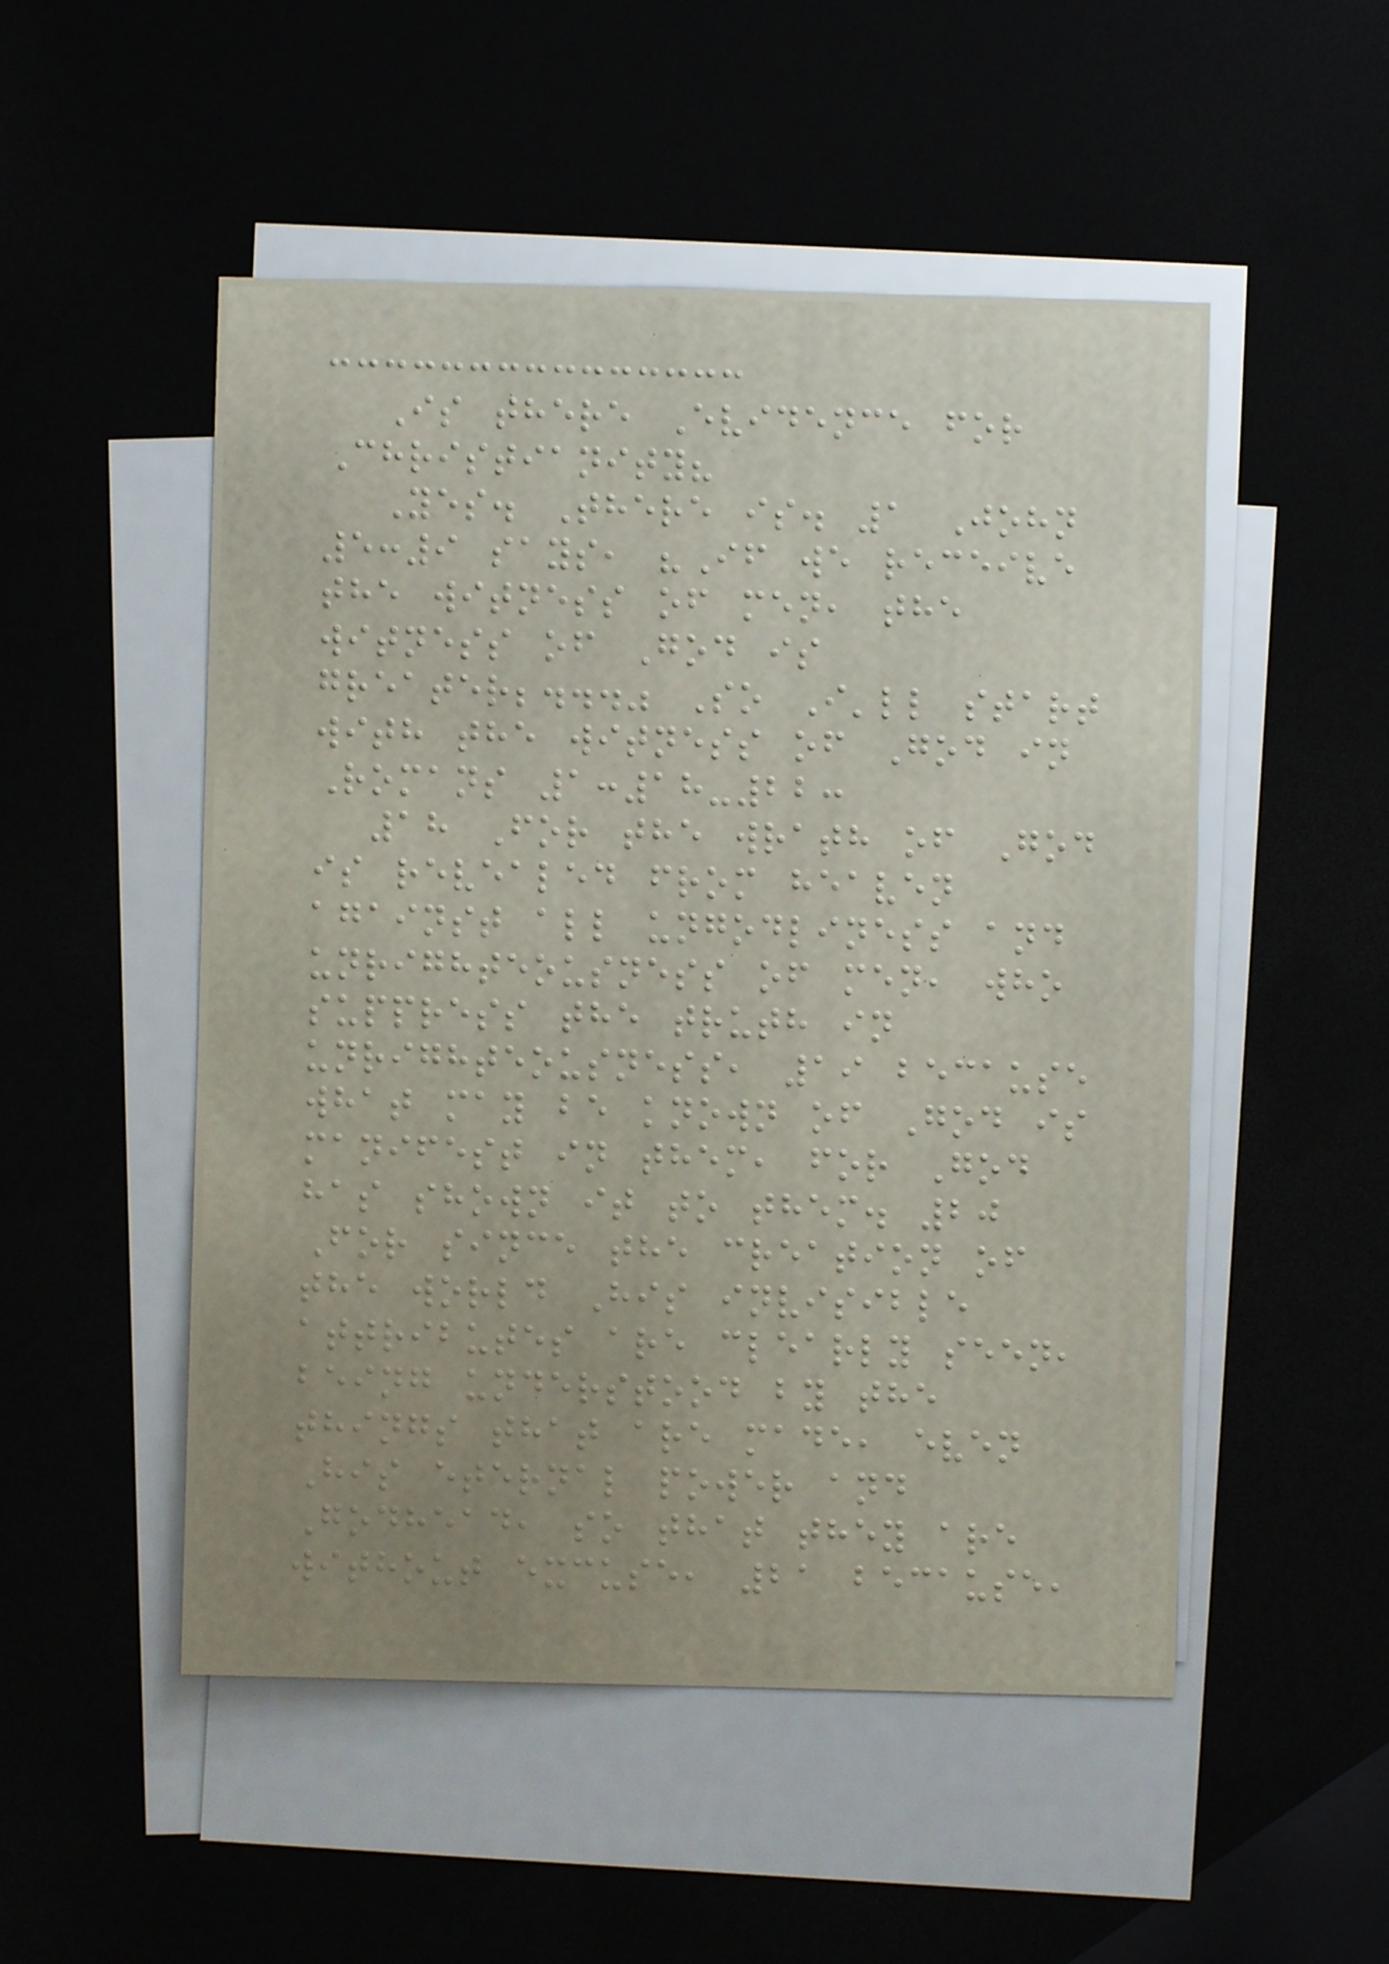Is there Evidence for
Christianity?
Yes. There is. 1 John
5:9 says, "If we receive
the witness of men, the
witness of God is
greater;..." So I'll start
with the witness of God in
Romans 1:18-22:
18 For the wrath of God
is revealed from heaven
against all ungodliness and
unrighteousness of men, who
suppress the truth in
unrighteousness, 19 because
what may be known of God is
manifest in them, for God
has shown it to them. 20
For since the creation of
the world His invisible
attributes are clearly seen,
being understood by the
things that are made, even
His eternal power and
Godhead, so that they are
without excuse, 21 because,
